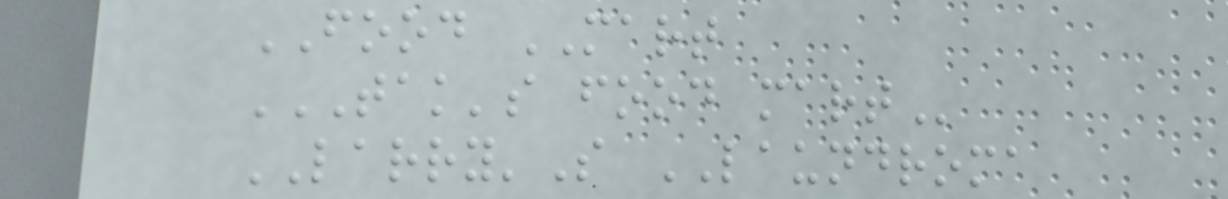FOOD MART
TAK'S FOOD MART
LARRY'S LAUNDROMA
